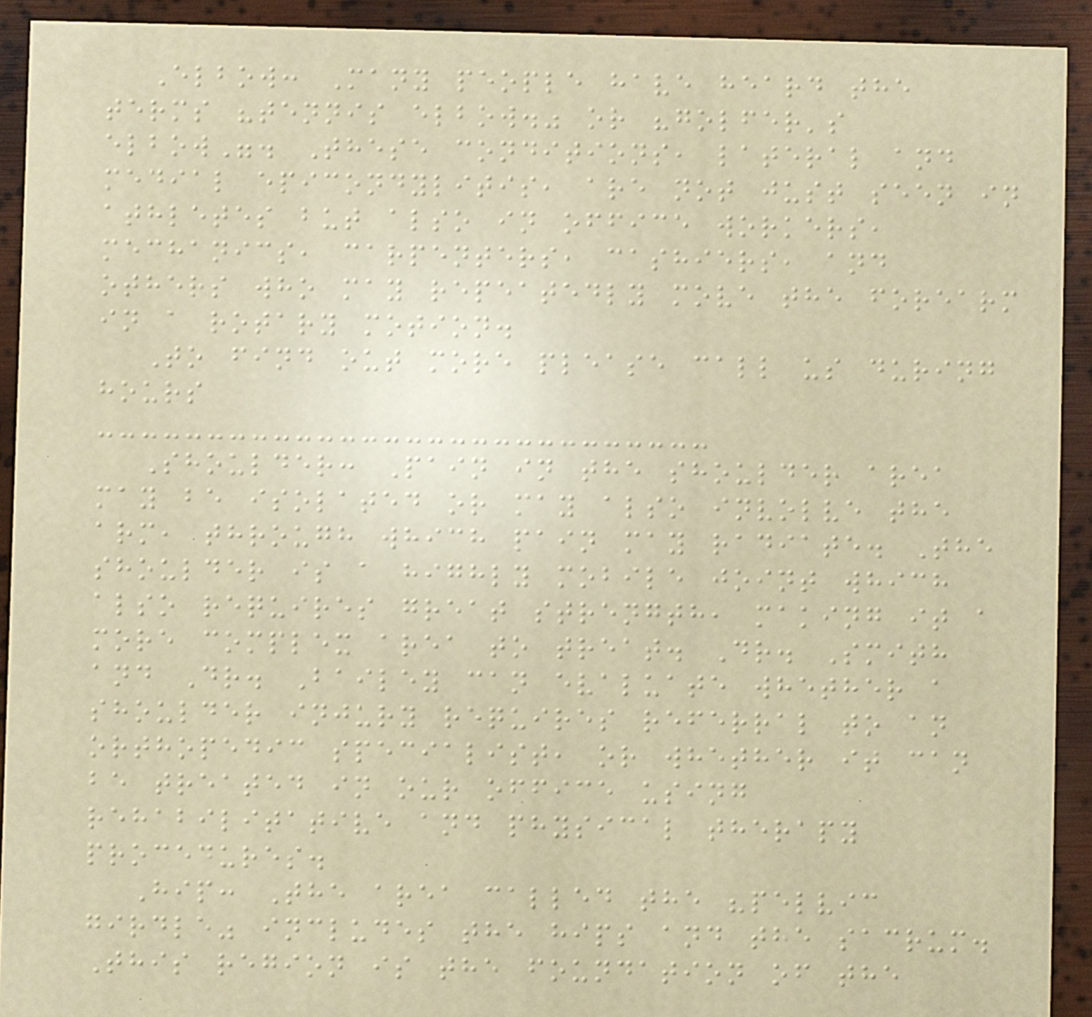Elbow: Many people have heard the
terms "tennis elbow." or "golfer's
elbow". These conditions, lateral and
medial epicondylitis, are not just seen in
athletes but also in office workers,
mechanics, carpenters, cashiers, and
others who may repeatedly move the forearm
in a rotary motion.
To find out more please call us during
hours
Shoulder: Pain in the shoulder area
may be isolated or may also involve the
arm, through which pain may radiate. The
shoulder is a highly mobile joint which
also requires great strength, making it a
more complex area to treat. Dr. Smith
and Dr. Bailey can evaluate whether a
shoulder injury requires referral to an
orthopedic specialist, or whether it can
be treated in our office using
rehabilitative and physical therapy
procedures.
Hip: The area called the "pelvic
girdle" includes the hips and the sacrum.
This region is the foundation of the
